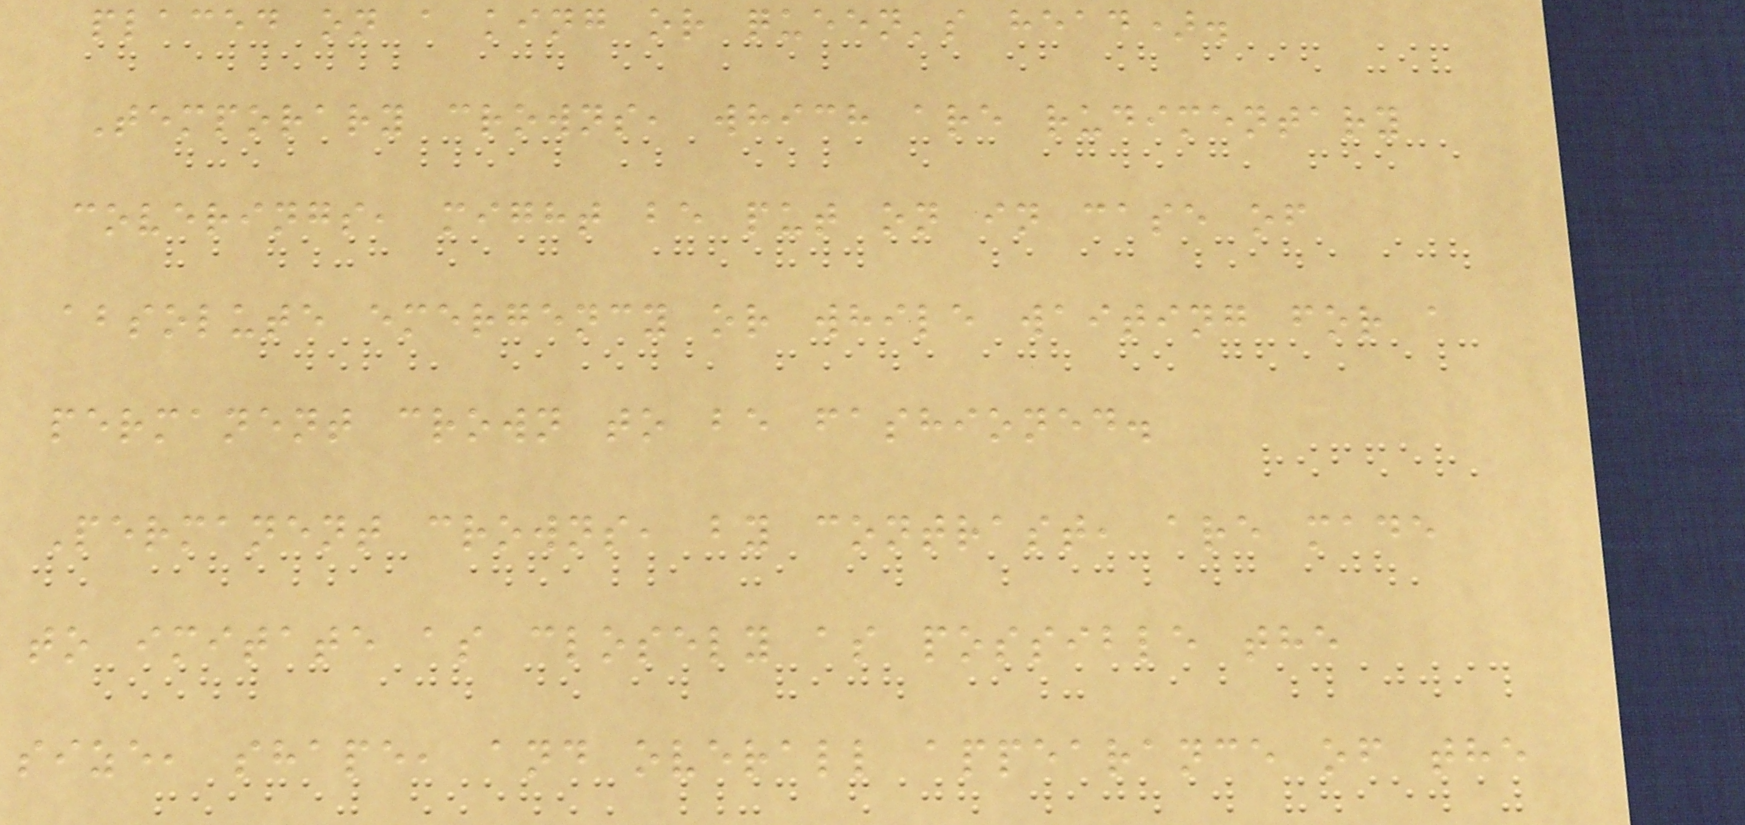placed on a king or queen's head).
Temporary crowns, which are rudimentary
coverings, might be put on in case of
absolute emergency or while waiting for a
permanent crown to be fashioned.
Permanent crowns, by contrast, are made
to imitate as closely as possible the
size, shape, and overall appearance of the
